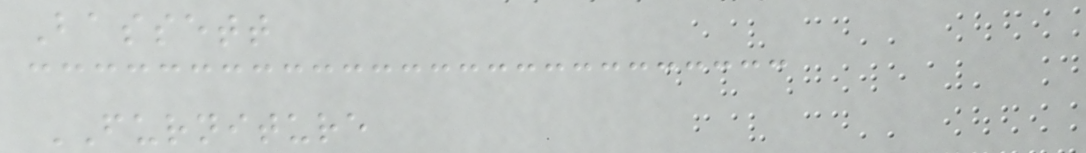Bassett
FURNITURE
